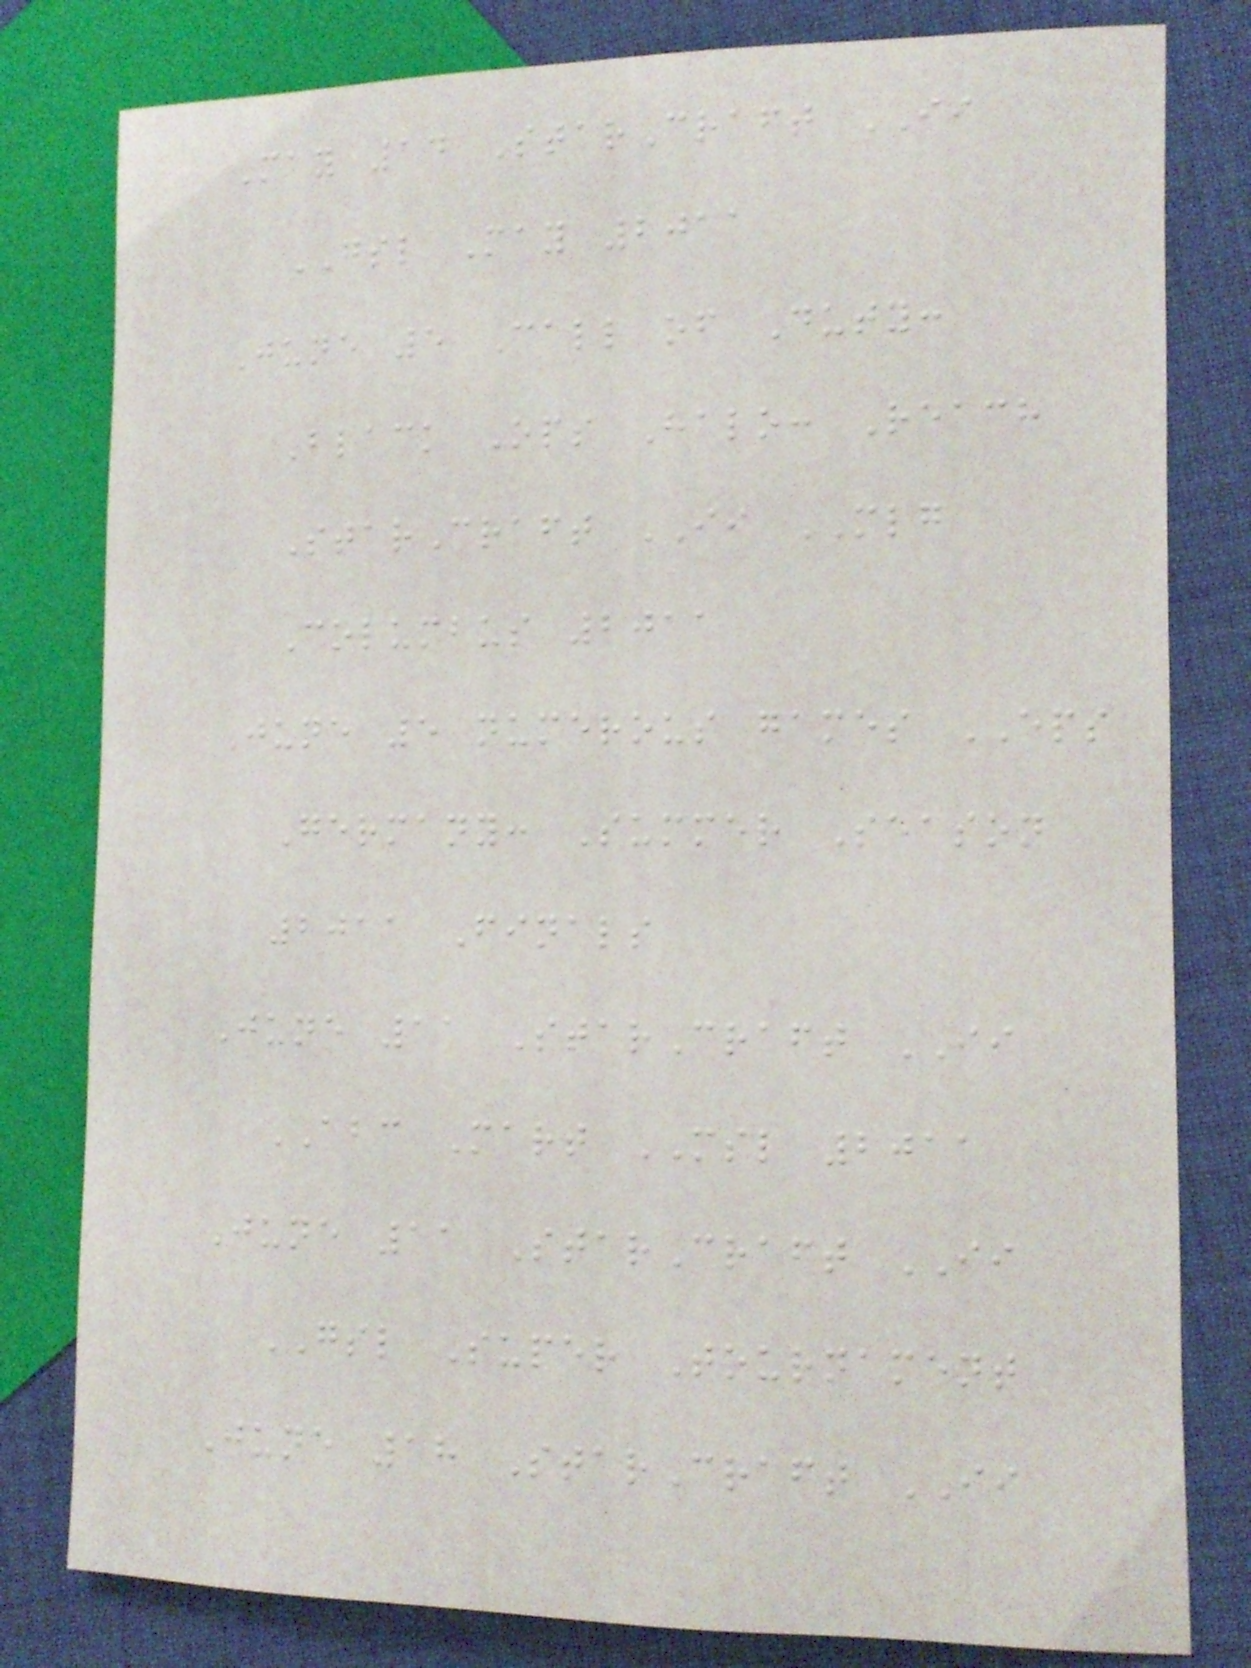May 14 StarCraft II
GSL May 2011
June 5 Call of Duty:
Black Ops Halo: Reach
StarCraft II MLG
Columbus 2011
June 5 numerous games EPS
Germany: Summer Season
2011 Finals
June 11 StarCraft II
ABC Mart MSL 2011
June 11 StarCraft II
GSL Super Tournament
June 18 StarCraft II
